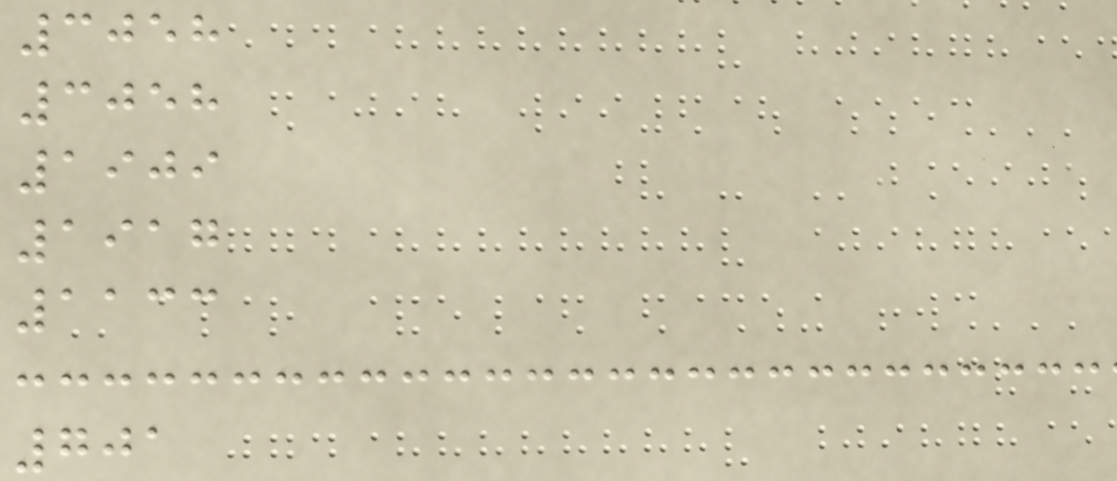3058
3058
1909
1917
1133
701
